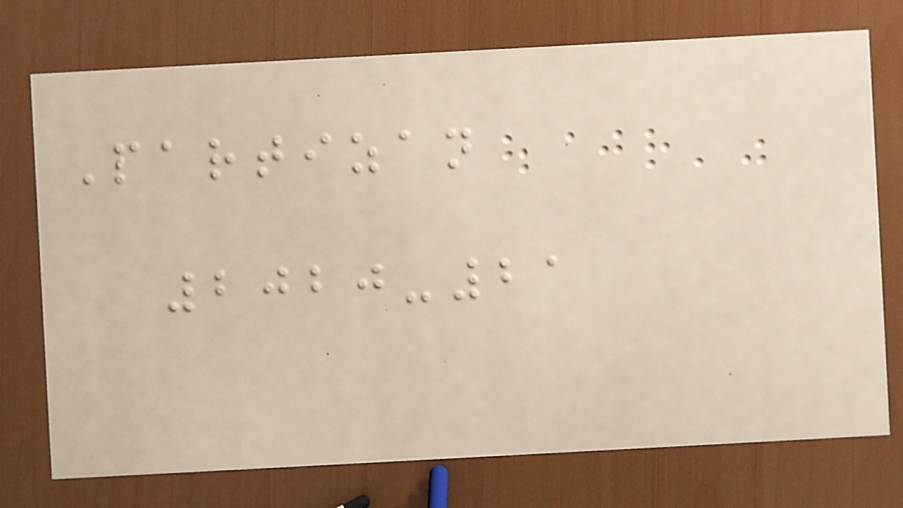Partizan
2020-21
